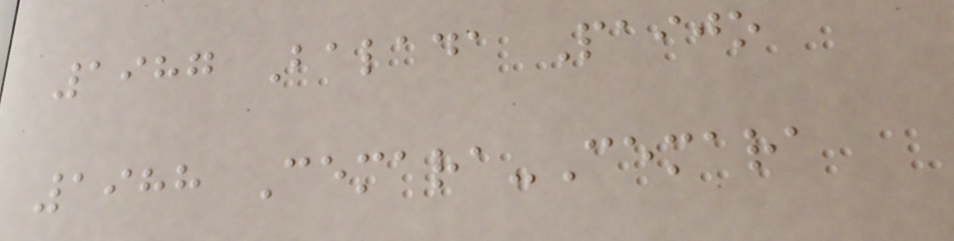1987 Balada Paijo
1988 Cemara-Cemara
